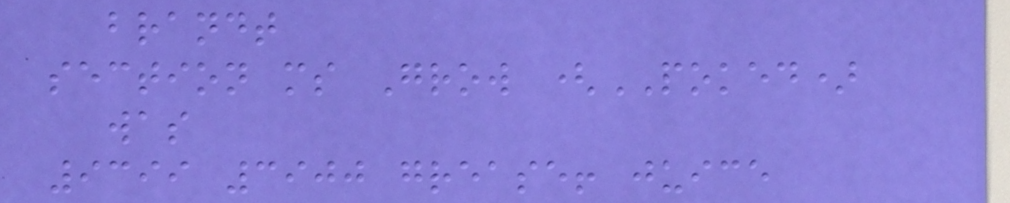brandt
section ms Grow (POKED)
was
9399 3900 grease! juice
